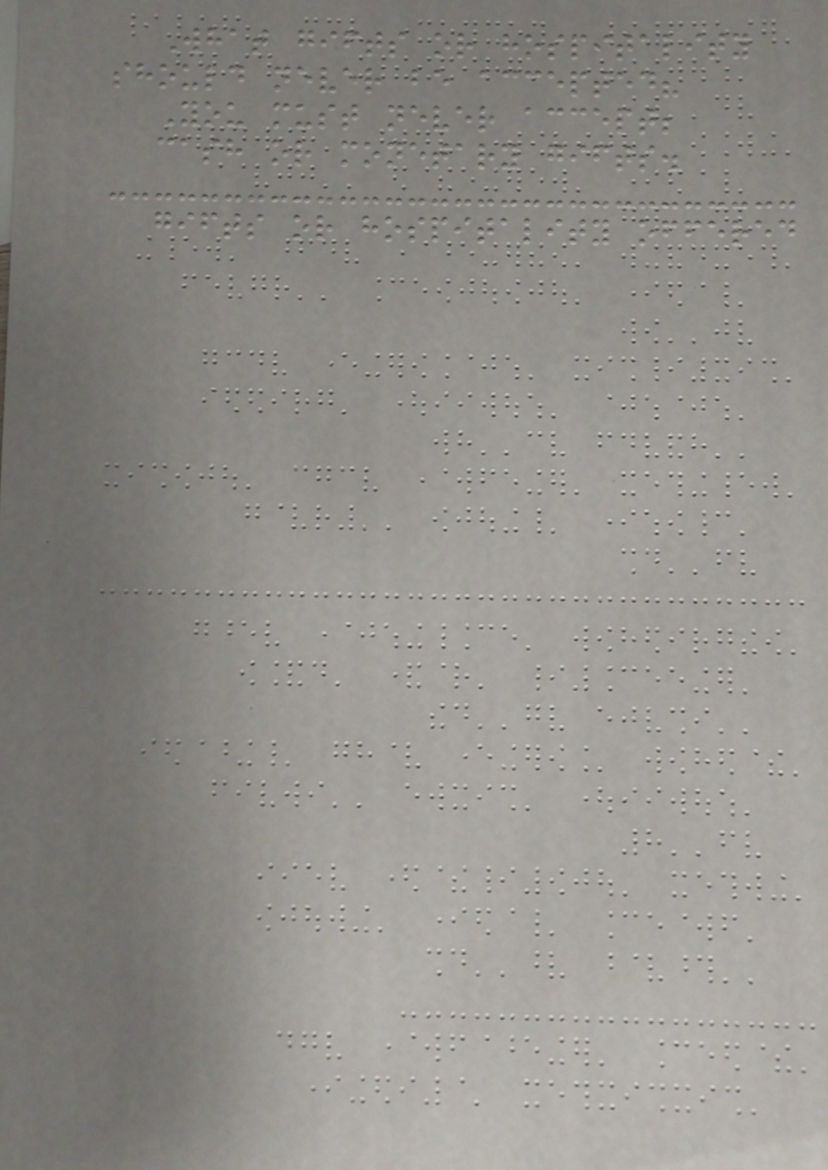What gifts or hospitality
should never be accepted?
You must never accept;
cash or monetary gifts.
gifts or hospitality offered
